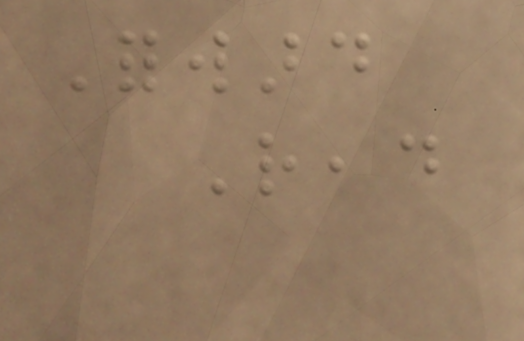Forward
Read
